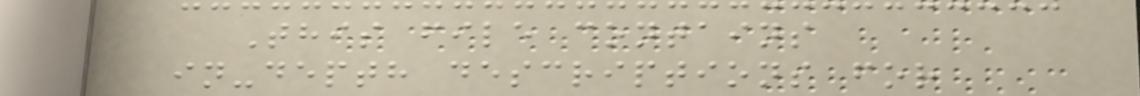This file contains
in-depth descriptions for
